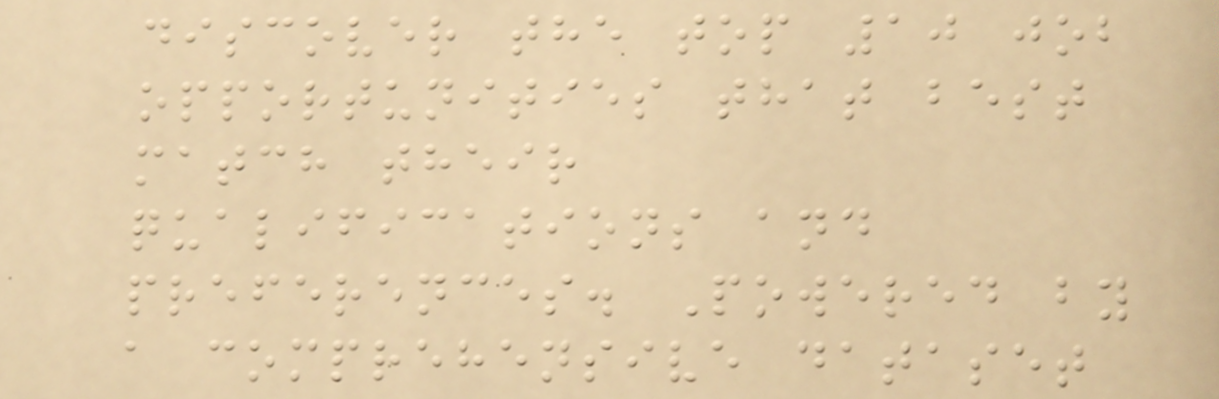discover the top 10 job
opportunities that best
match their
qualifications and
preferences. Powered by
a comprehensive dataset
